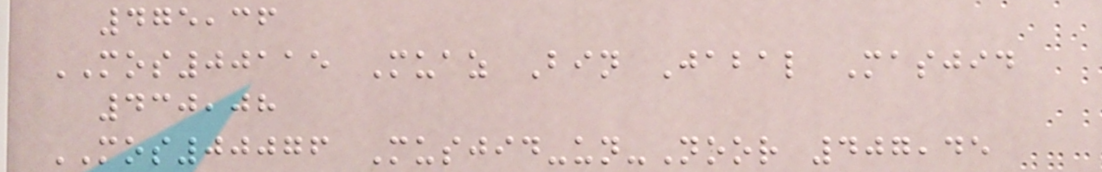475,36
MOS00115 Muaz Bin Jabal Masjid
430,08
MOS00076 Musjid-un-Noor 407,45
